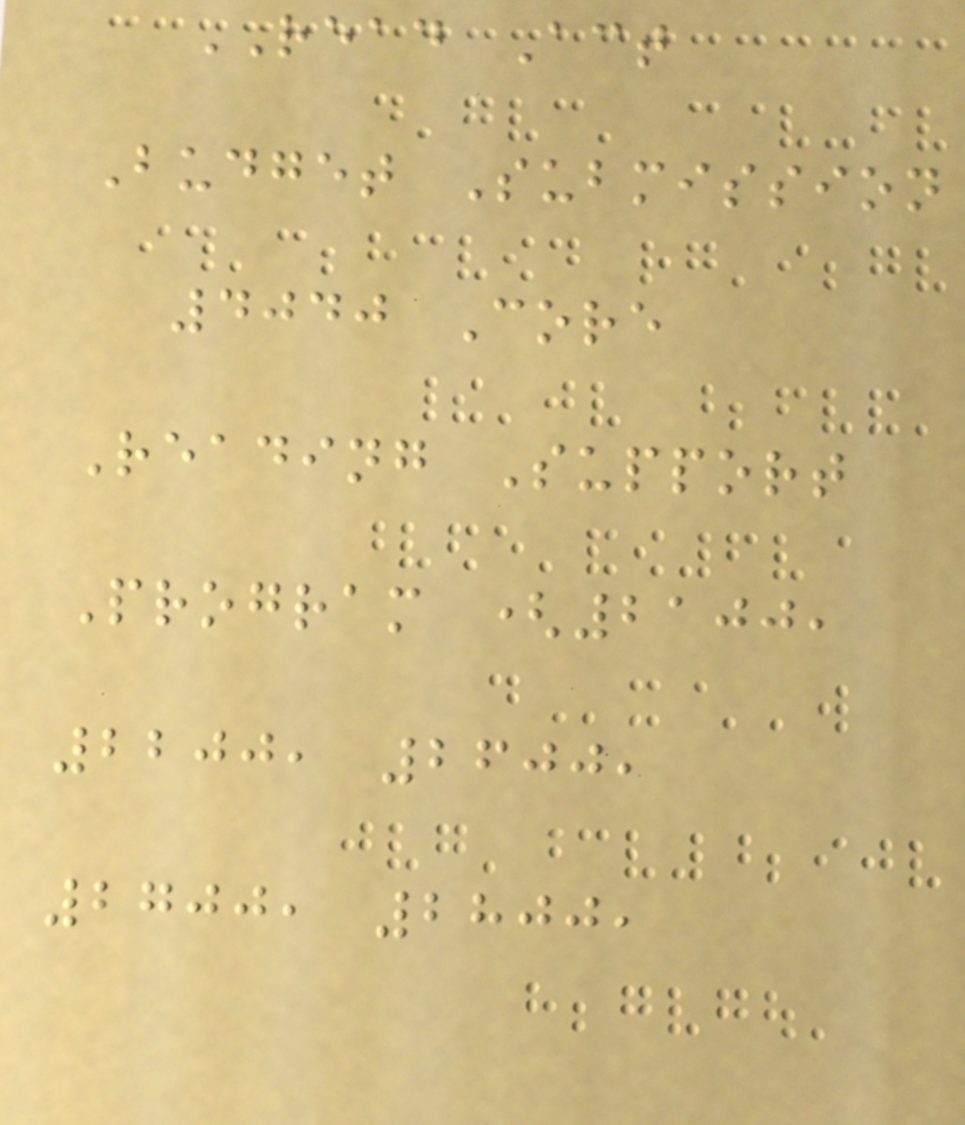READ Act
Budget Submission
4040 Core
Reading Support
Program (2100,
2200, 2600,
2700, 2800,
